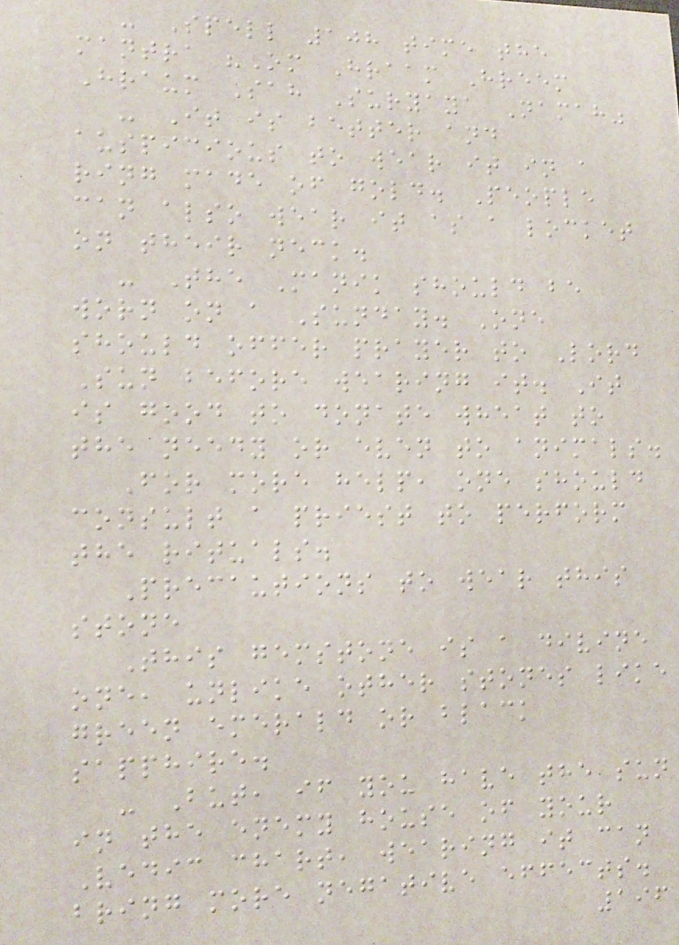- Spell 108 time the
mantra "Om Hraam Hreem
Hraum Sah Suryaya Namah"
- It is better and
auspicious to wear it in a
ring made of gold. People
can also wear it as a locket
on their neck.
- The Manik should be
worn on a Sunday. One
should offer prayer to Lord
Sun before wearing it. It
is good to donate wheat to
the needy or even to animals.
For more help, one should
consult a priest to perform
the rituals.
Precautions to wear this
stone
This gemstone is a divine
one, unlike other stones like
green emerald or black
sapphire.
- But, if you have the sun
in the enemy house of your
Vedic chart, wearing it can
bring more negative effects.
196
